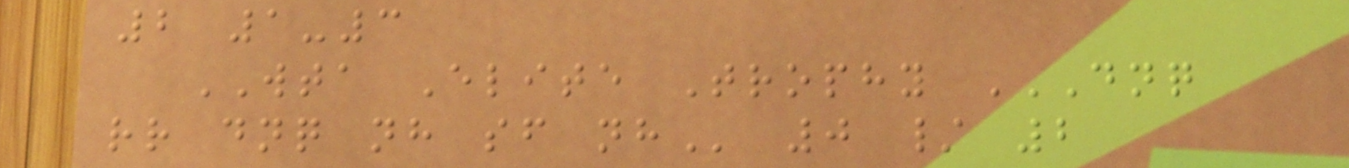2 1-3
WTA Elite Trophy DNQ
RR DNQ NH SF NH 0 / 2
